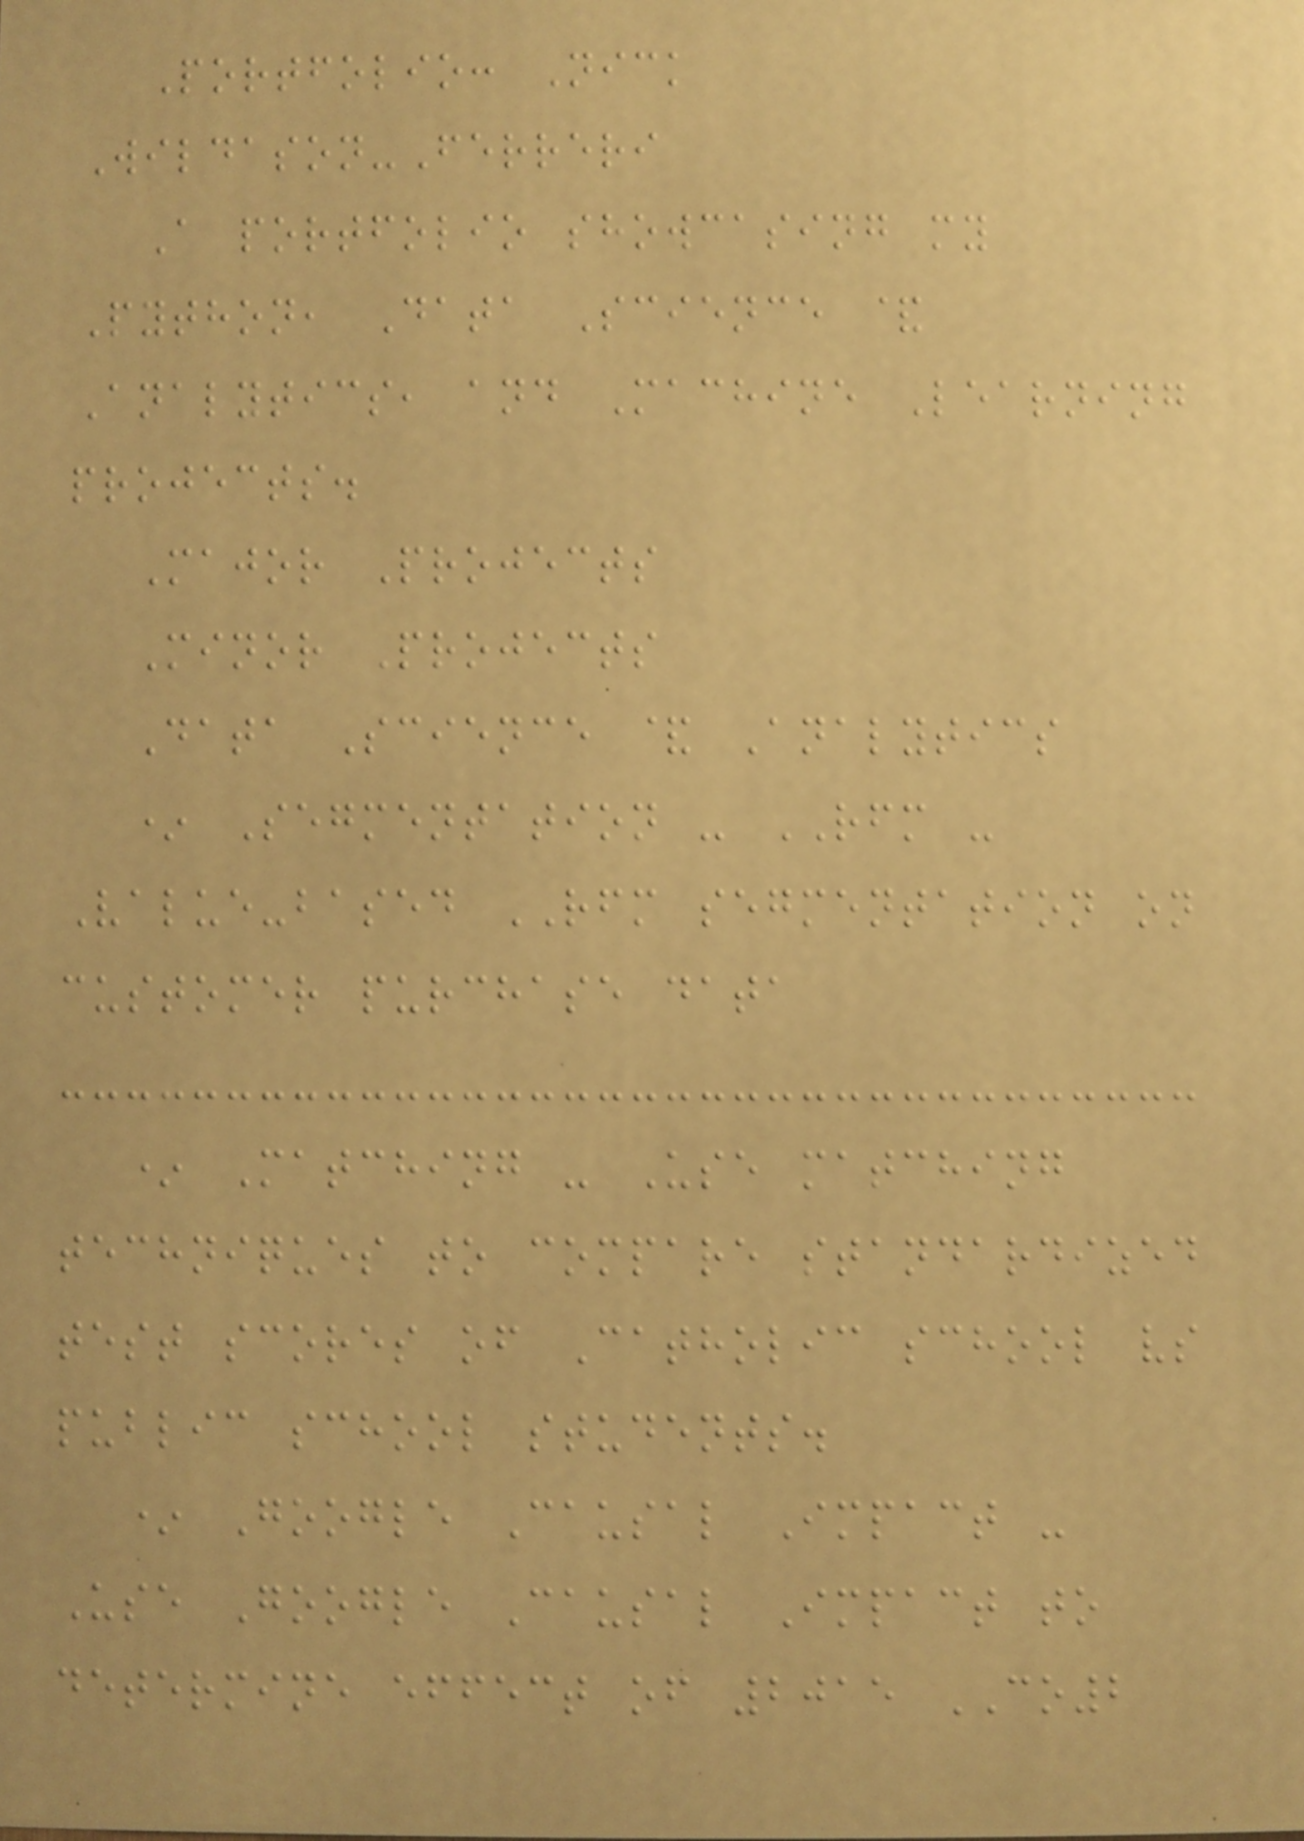Portfolio: Nick
Wildason-Ferreri
A portfolio showcasing my
Python, Data Science &
Analytics, and Machine Learning
projects.
Major Projects
Minor Projects
Data Science & Analytics
* Segmentation - RFM -
Value-based RFM segmentation on
customer purchase data
* Matching - Use matching
techniques to compare standardized
test scores of Catholic school vs
public school students.
* Google Causal Impact -
Use Google Causal Impact to
determine effect of 2015 CO2
